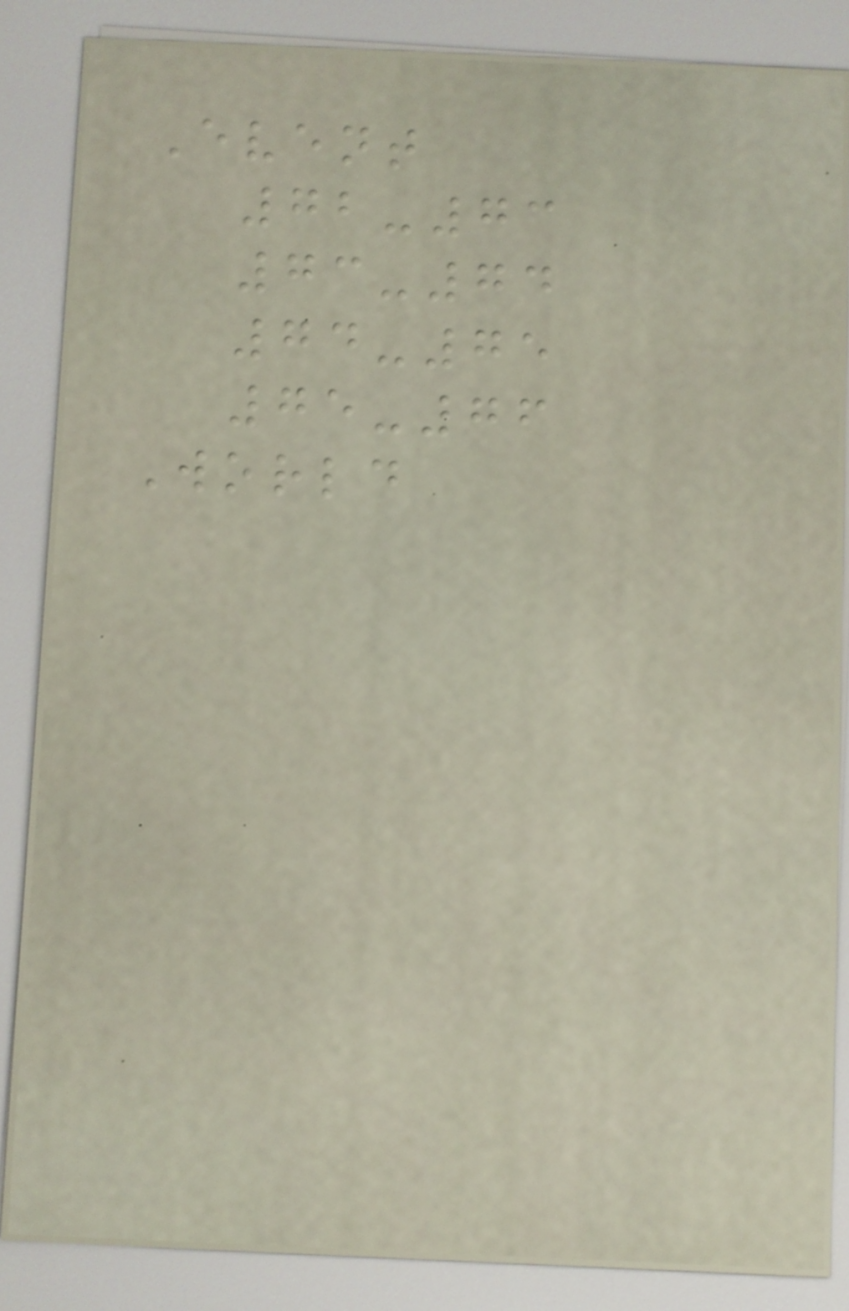Event
72-73
73-74
74-75
75-76
World
